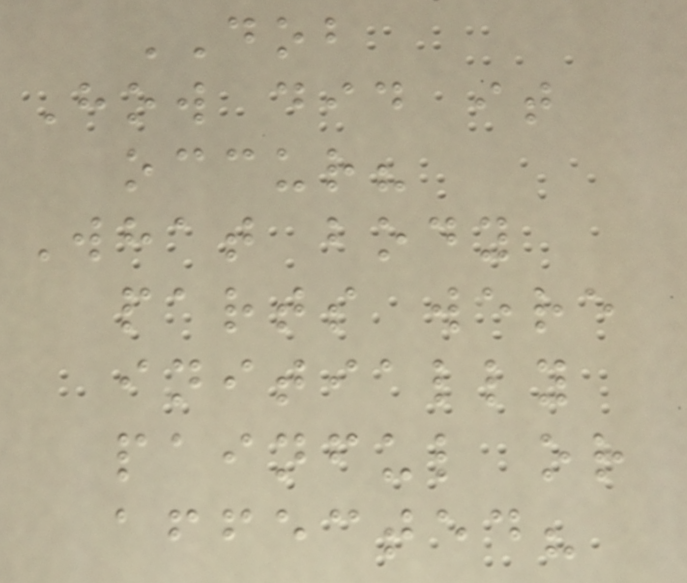DOB
How did it
occur?
What body
parts were
initially
painful or
affected?
